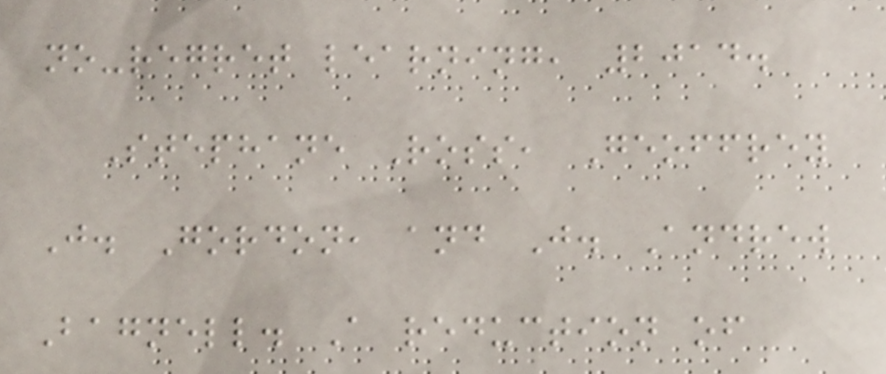no-regret learning, 2014.
Stephane Ross, Geoffrey
J. Gordon, and J. Andrew
Bagnell. A reduction of
